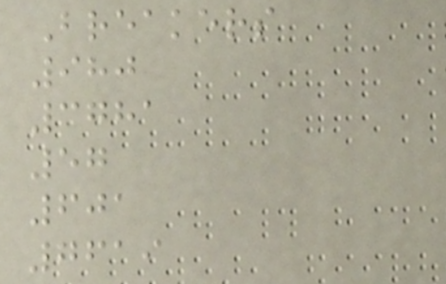Breakers
980
3781
57
601
7619
